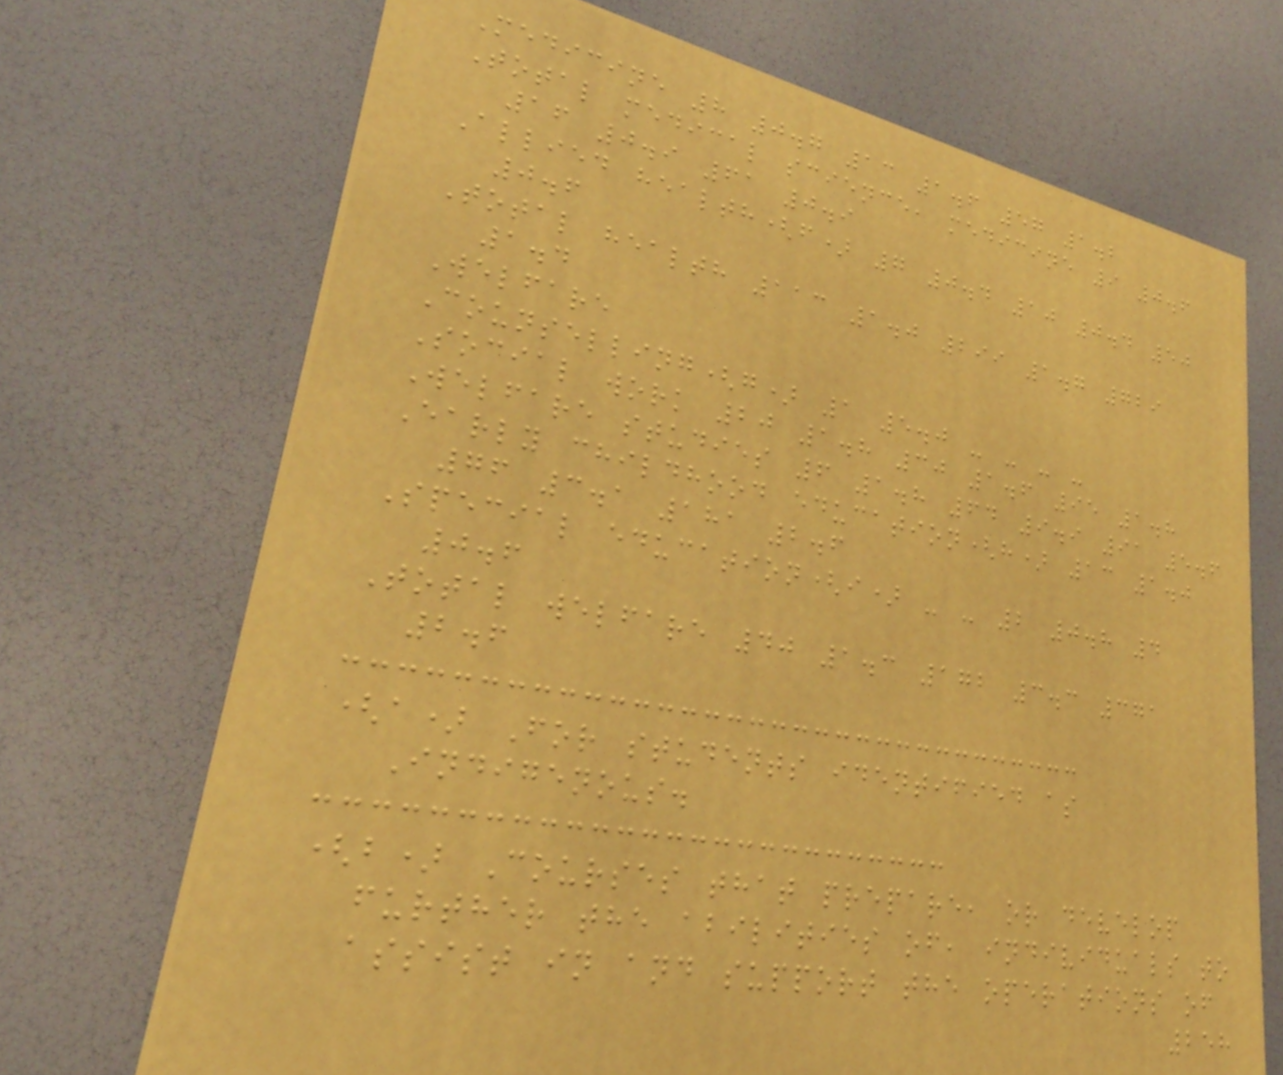Medicine 8 0.7 13 1.6 57 1.2
Total medical science, medicine 9 0.6
16 0.9 61 0.9
Allied health(f) 7 0.4 10 0.4 50
0.6
Total health 113 1.0 299 1.7 729
1.4
Welfare
Counselling(g) 1 5.0 - - - -
Social work 20 1.8 30 1.6 95 1.8
Welfare studies 6 1.8 64 9.9 91 5.6
Early childhood education(h) 13 1.0
76 3.1 181 2.6
Special education(i) - - 2 0.8 4
0.6
Total welfare 40 1.3 172 3.3 371
2.6
(a) For students identified as
Indigenous.
(b) Courses that prepare, or develop
further the abilities of, individuals to
assist in and support the operations of
258
